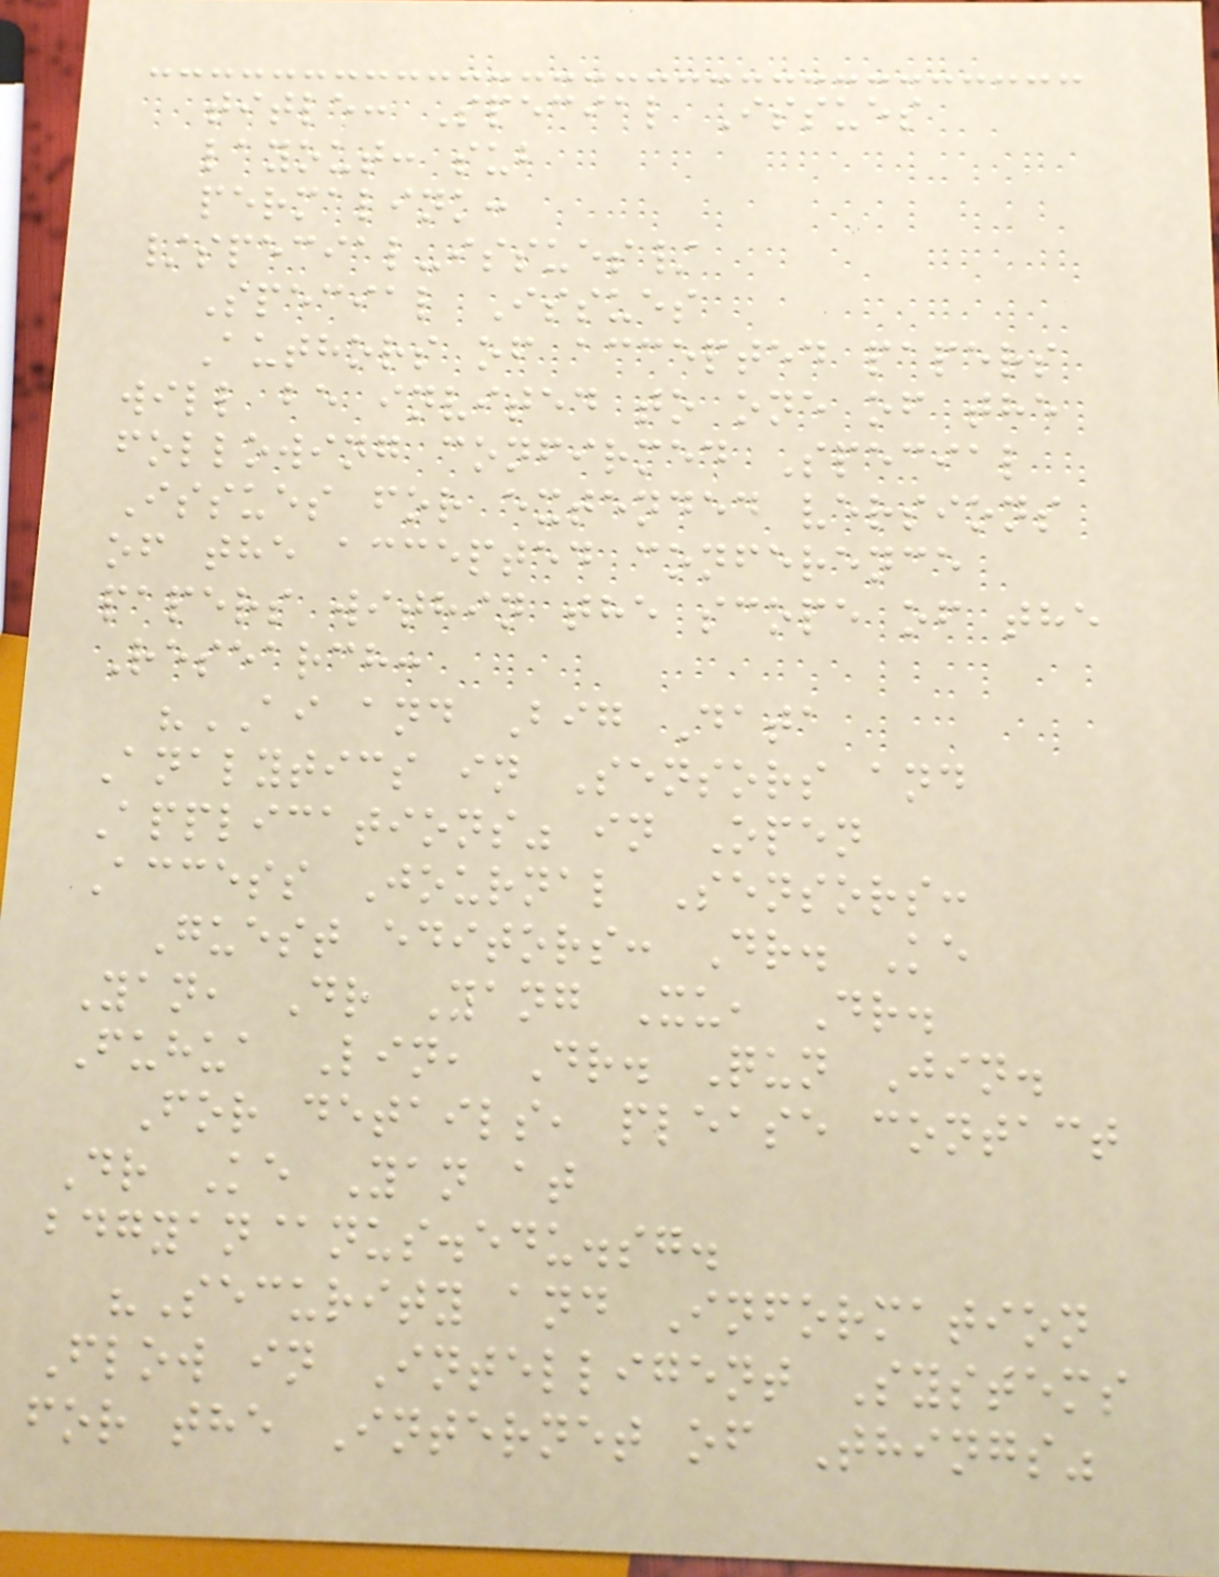title: Special Issues
layout: sub
permalink:
/special-issues/
Special Issues
Authors of accepted papers
will be invited to one of the
following confirmed Special
Issues for extended versions
of the accepted conference
papers within the scope of the
Research:
"AI and Big Data
Analytics in Sensors and
Applications" in Open
Access Journal Sensors:
Guest editors: Dr. Ke
Yan, Dr Yang Xu, Dr.
Fuhua Lin, Dr. Qun Jin.
For details, please contact
Dr Ke Yan at
bdgyan@nus.edu.sg.
"Security and Information
Flow in Intelligent Systems
for the Internet of Things"
